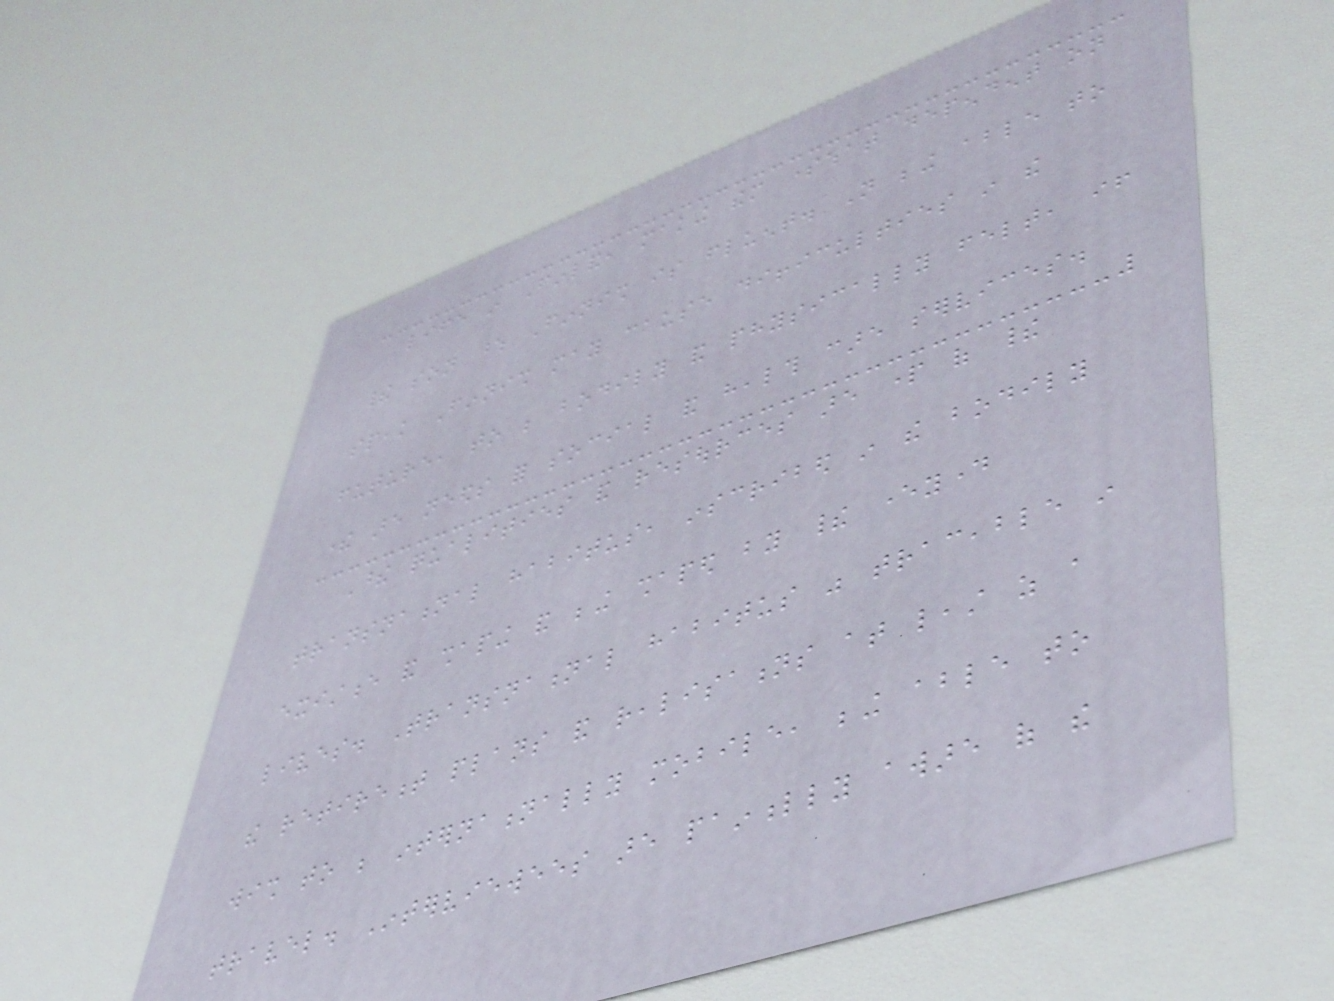life in Finland, making them somewhat dependent on
their son whose Finnish is fluent. Not being able to
speak Finnish may cause difficulties in the
future, to be bodily and physically felt, if
there are needs for social and health care services.
These qualities and resources are part of their
transnational habitus, inscribed in the bodily
existence and shaping and being shaped by their everyday
lives. Transnational habitus was traceable in
the retirement plans and realisations at least as a
wish to be internationally mobile, being able to
travel. Interviewees are painfully aware of the
